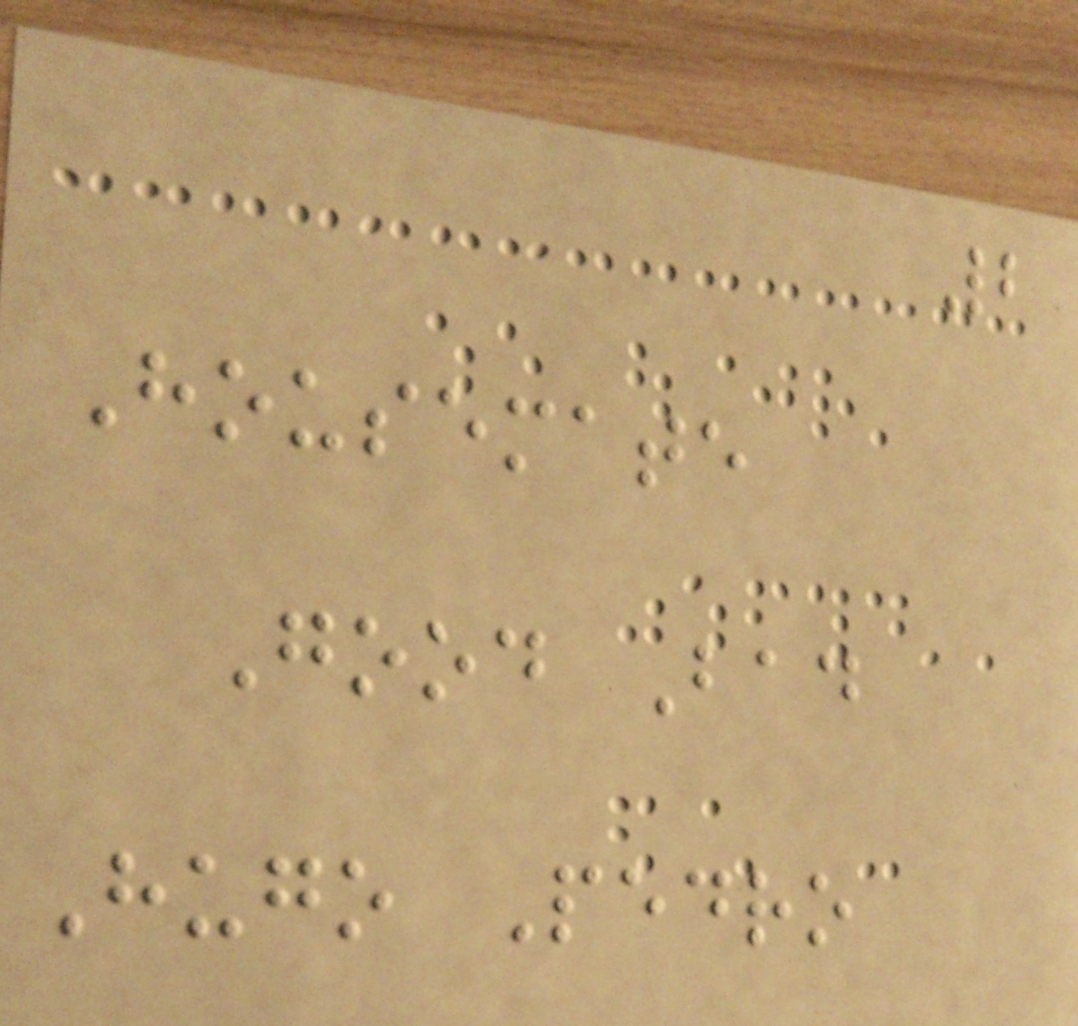2
Housemate
Good Bad
Hugo Pedro
